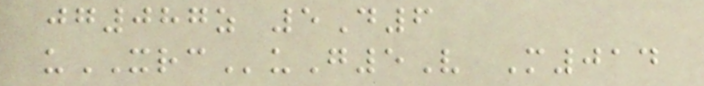jg087z 5D6
uXRCuG5V M014
